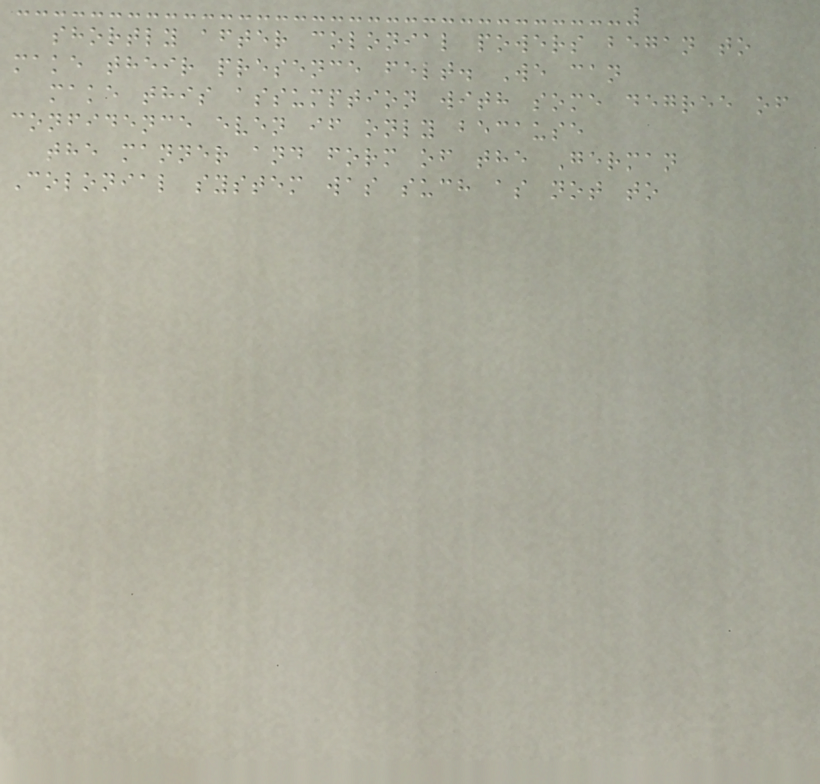shortly after colonial powers began to
make their presence felt. We can
make this assumption with some degree of
confidence even if only because
the manner and form of the German
Colonial system was such as not to
